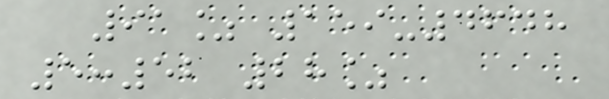91% 159-4648
5:52 28%
